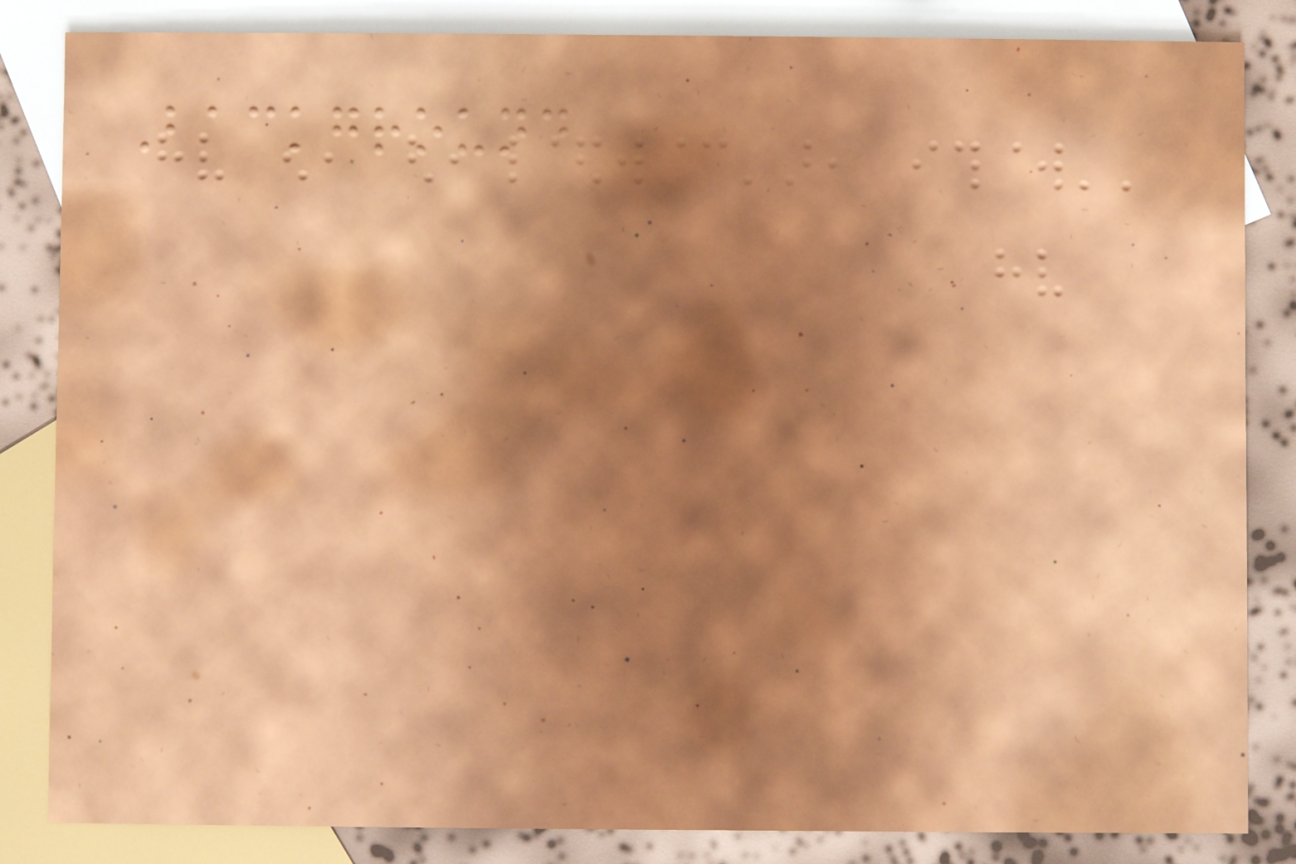Background
